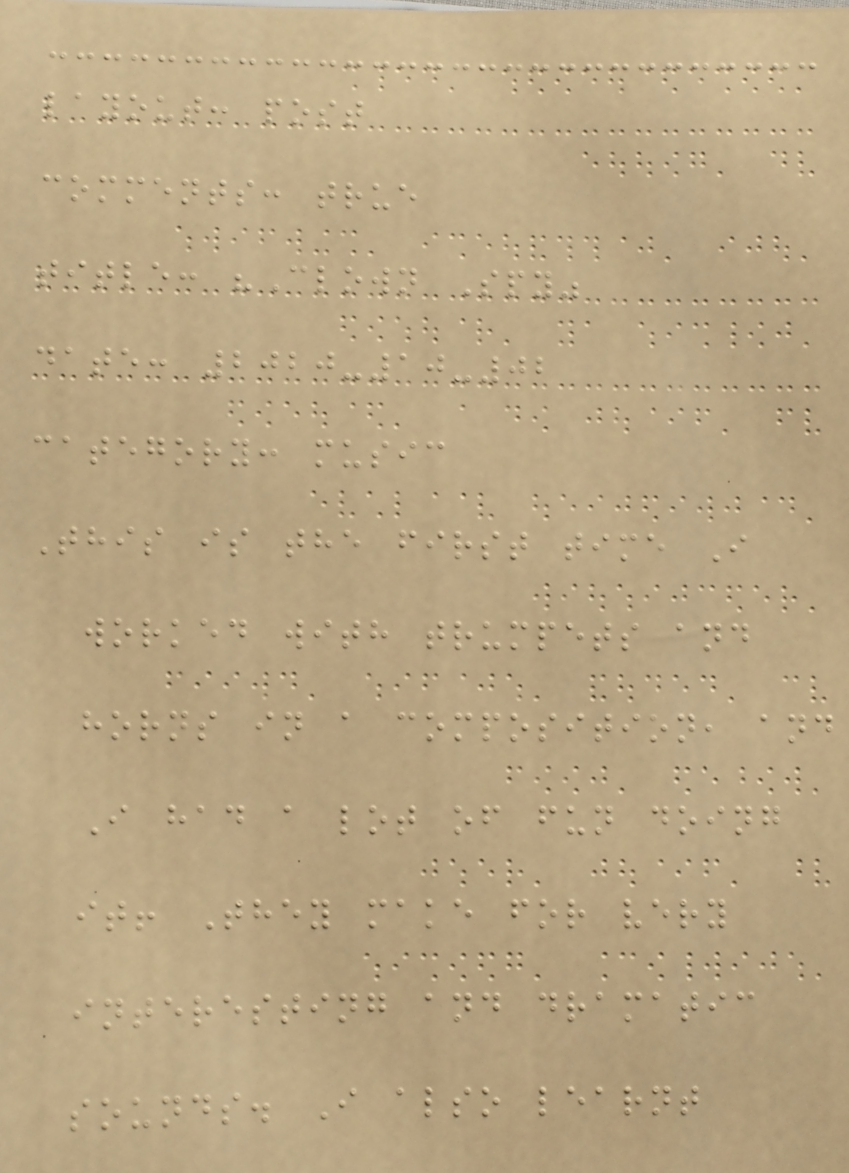layout: post
comments: true
title: "Clown Spy"
date: 2020-10-02
category: music
This is the first time I
worked with trumpets and
horns in a composition, and
I had a lot of fun doing
it! They make for very
interesting and dramatic
sounds. I also learnt
